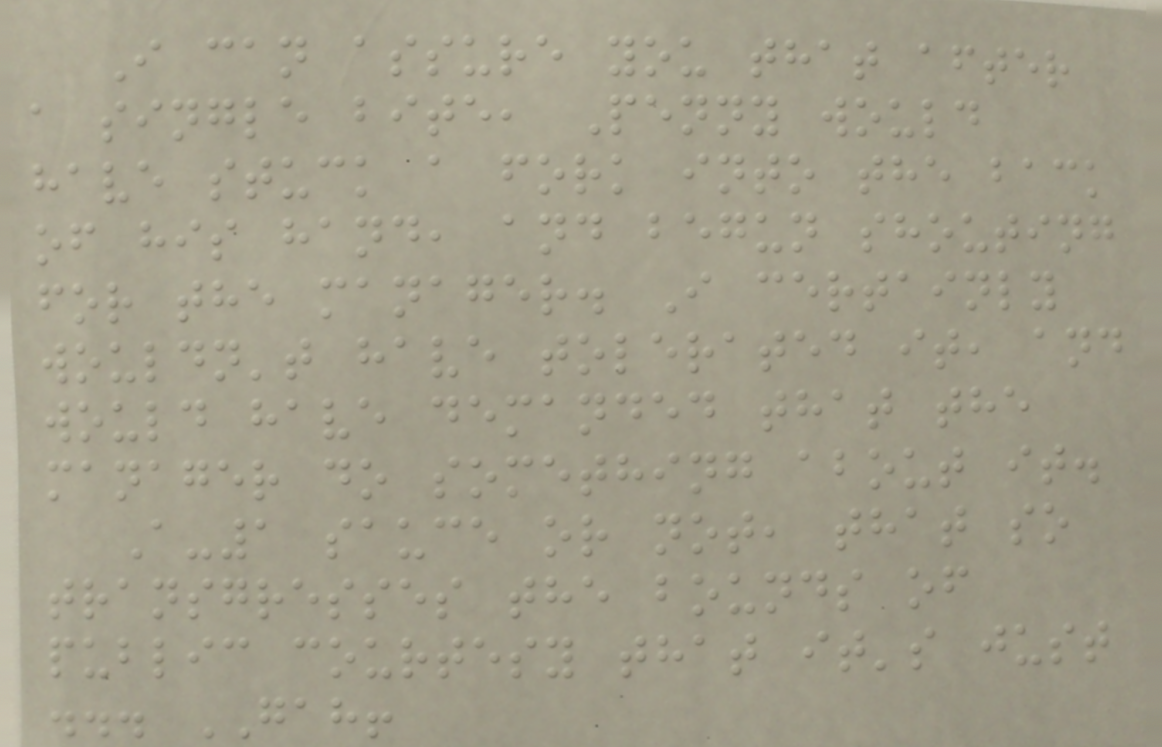I can assure you that after
a single bite, Penny would
have stuck a fork into the back
of his hand, and begun shouting
for the manager. I certainly
wouldn't have tolerated it, and
would have demanded that the
manager do something about it.
A-1 sauce or not, that so
transgresses the bounds of
public courtesy that it's just
... GAH!
